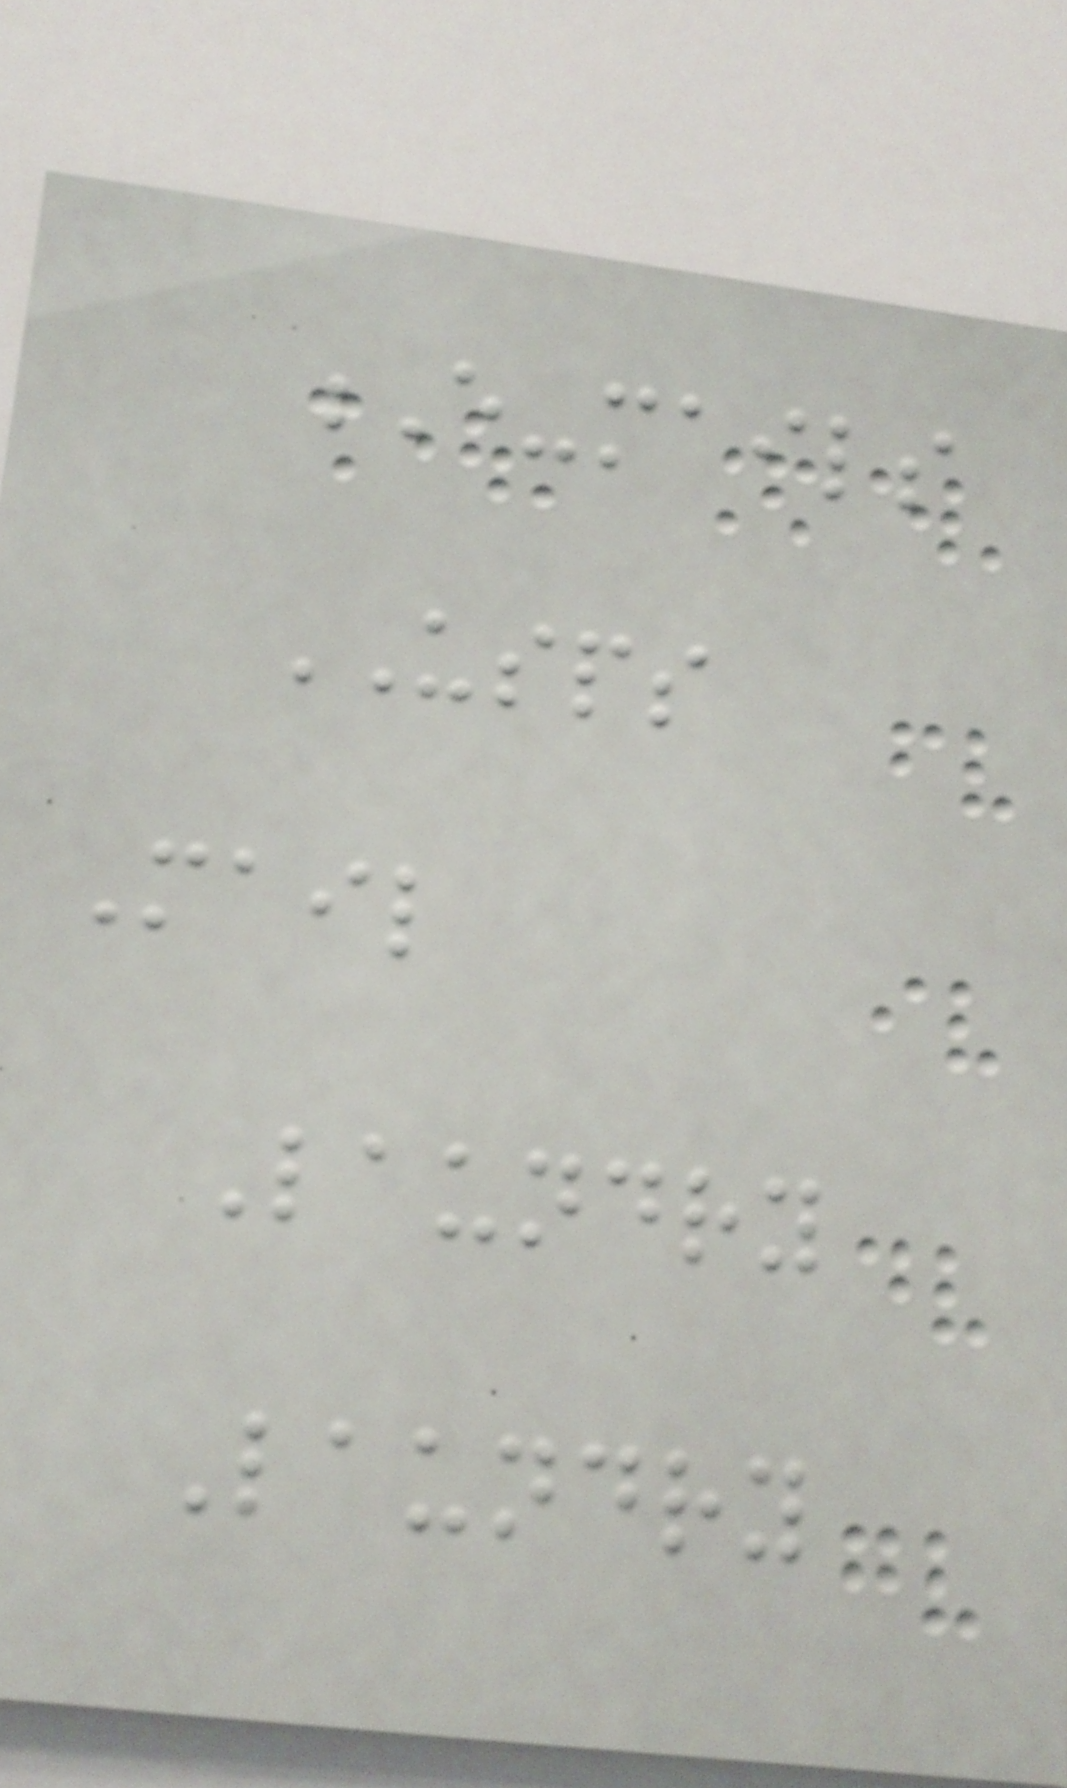E-mails
USPS
Mail
Laundry
Laundry
